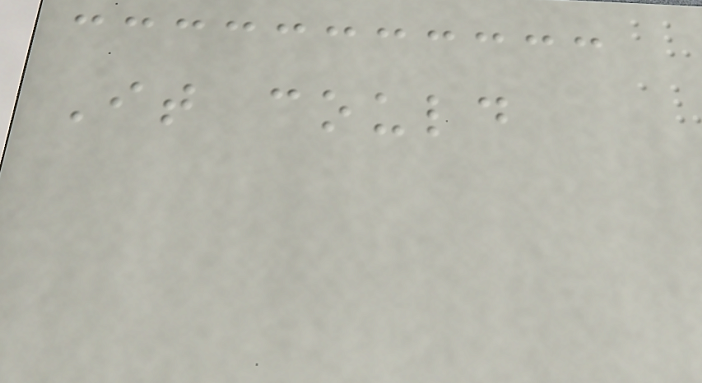It could
